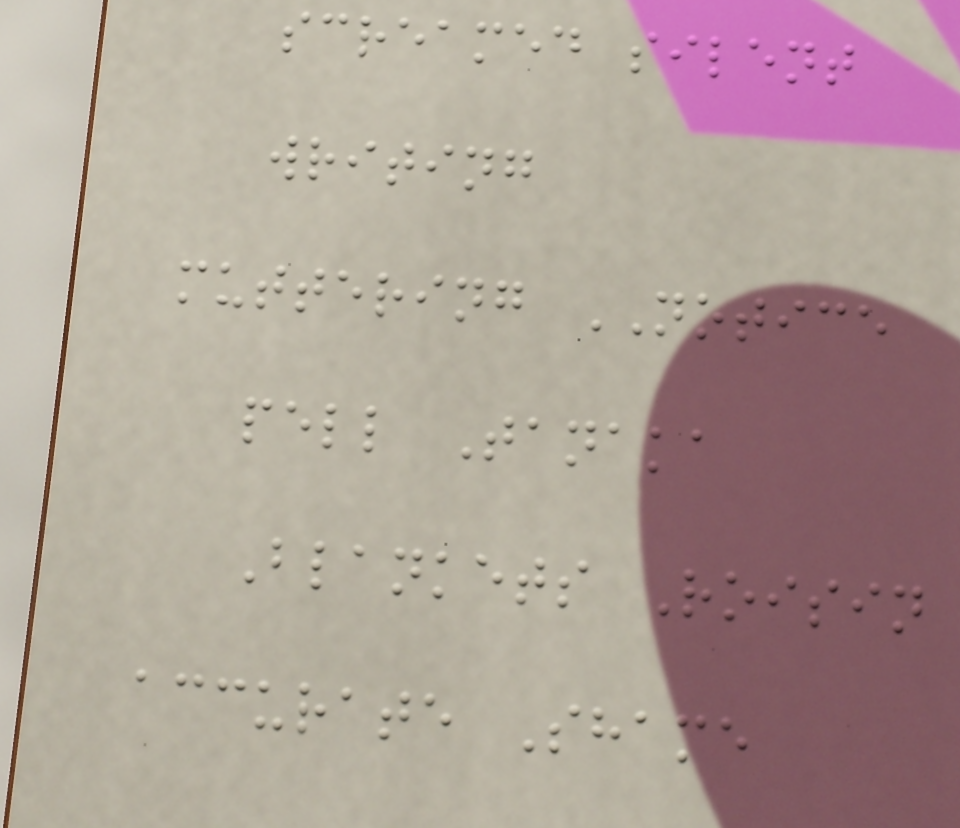screamed silent
writing
muttering NOTICE
pell Tanaka
Blankets Roisin
accurate Shame
